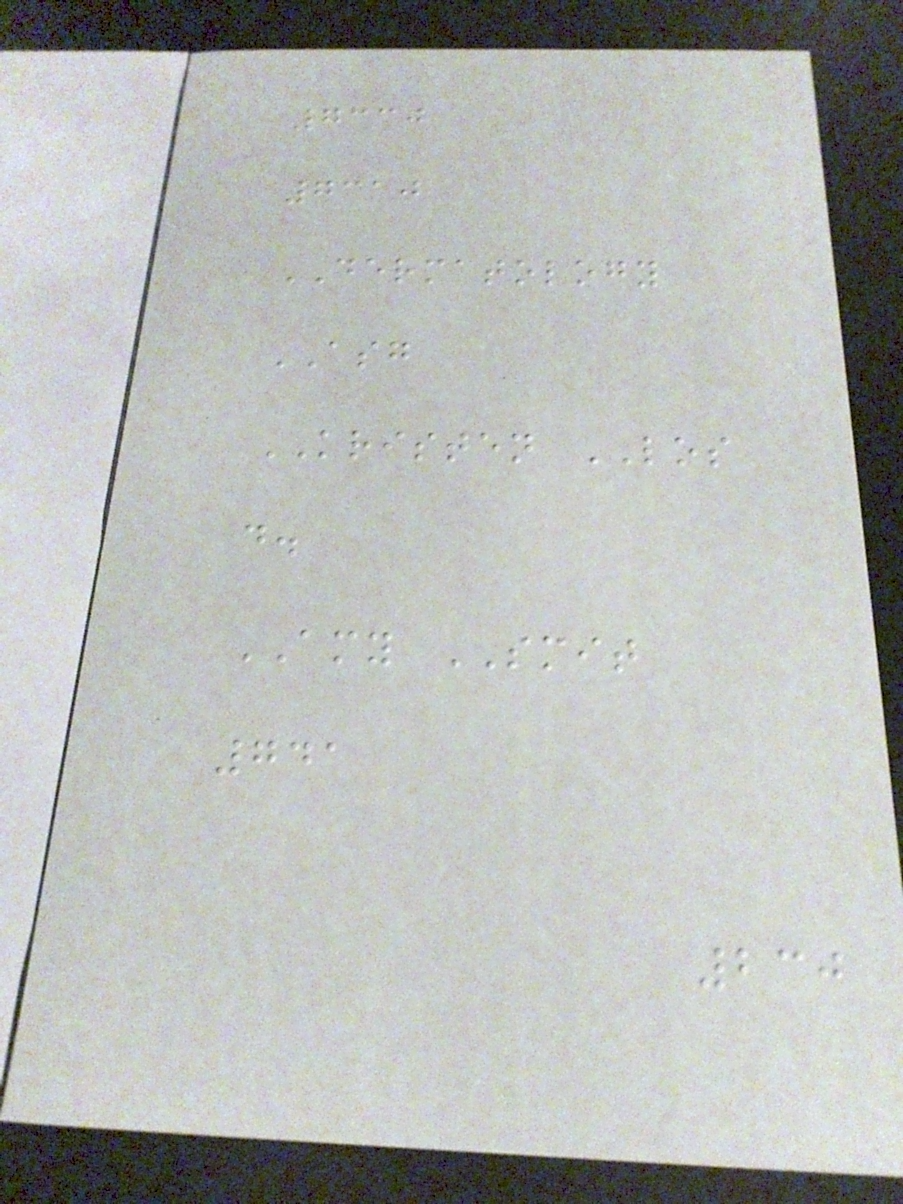7330
7310
DERMATOLOGY
ASG
KRISTEN LOS
d.
AMY SMIT
741
230
